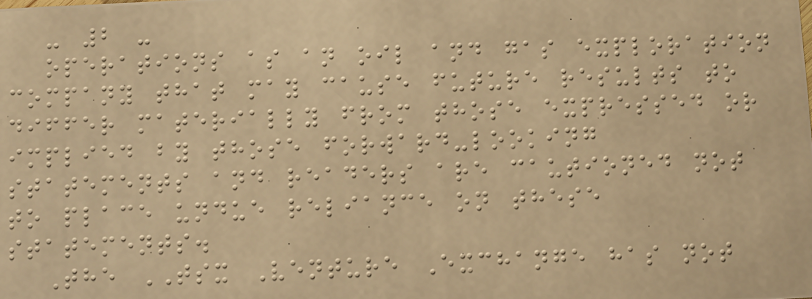- 2 -
operations as an oil and gas exploration
company that may cause future results to
differ materially from those expressed or
implied by those forward-looking
statements and readers are cautioned not
to place undue reliance on these
statements.
The TSX Venture Exchange has not
